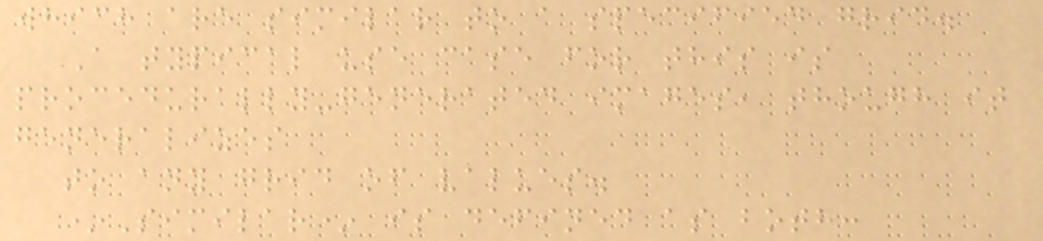which are similar to a specified grid.
A typical use case for this is
procedurally-generated images, though it
generalizes
to any grid of values.
*Similar* is defined as both:
